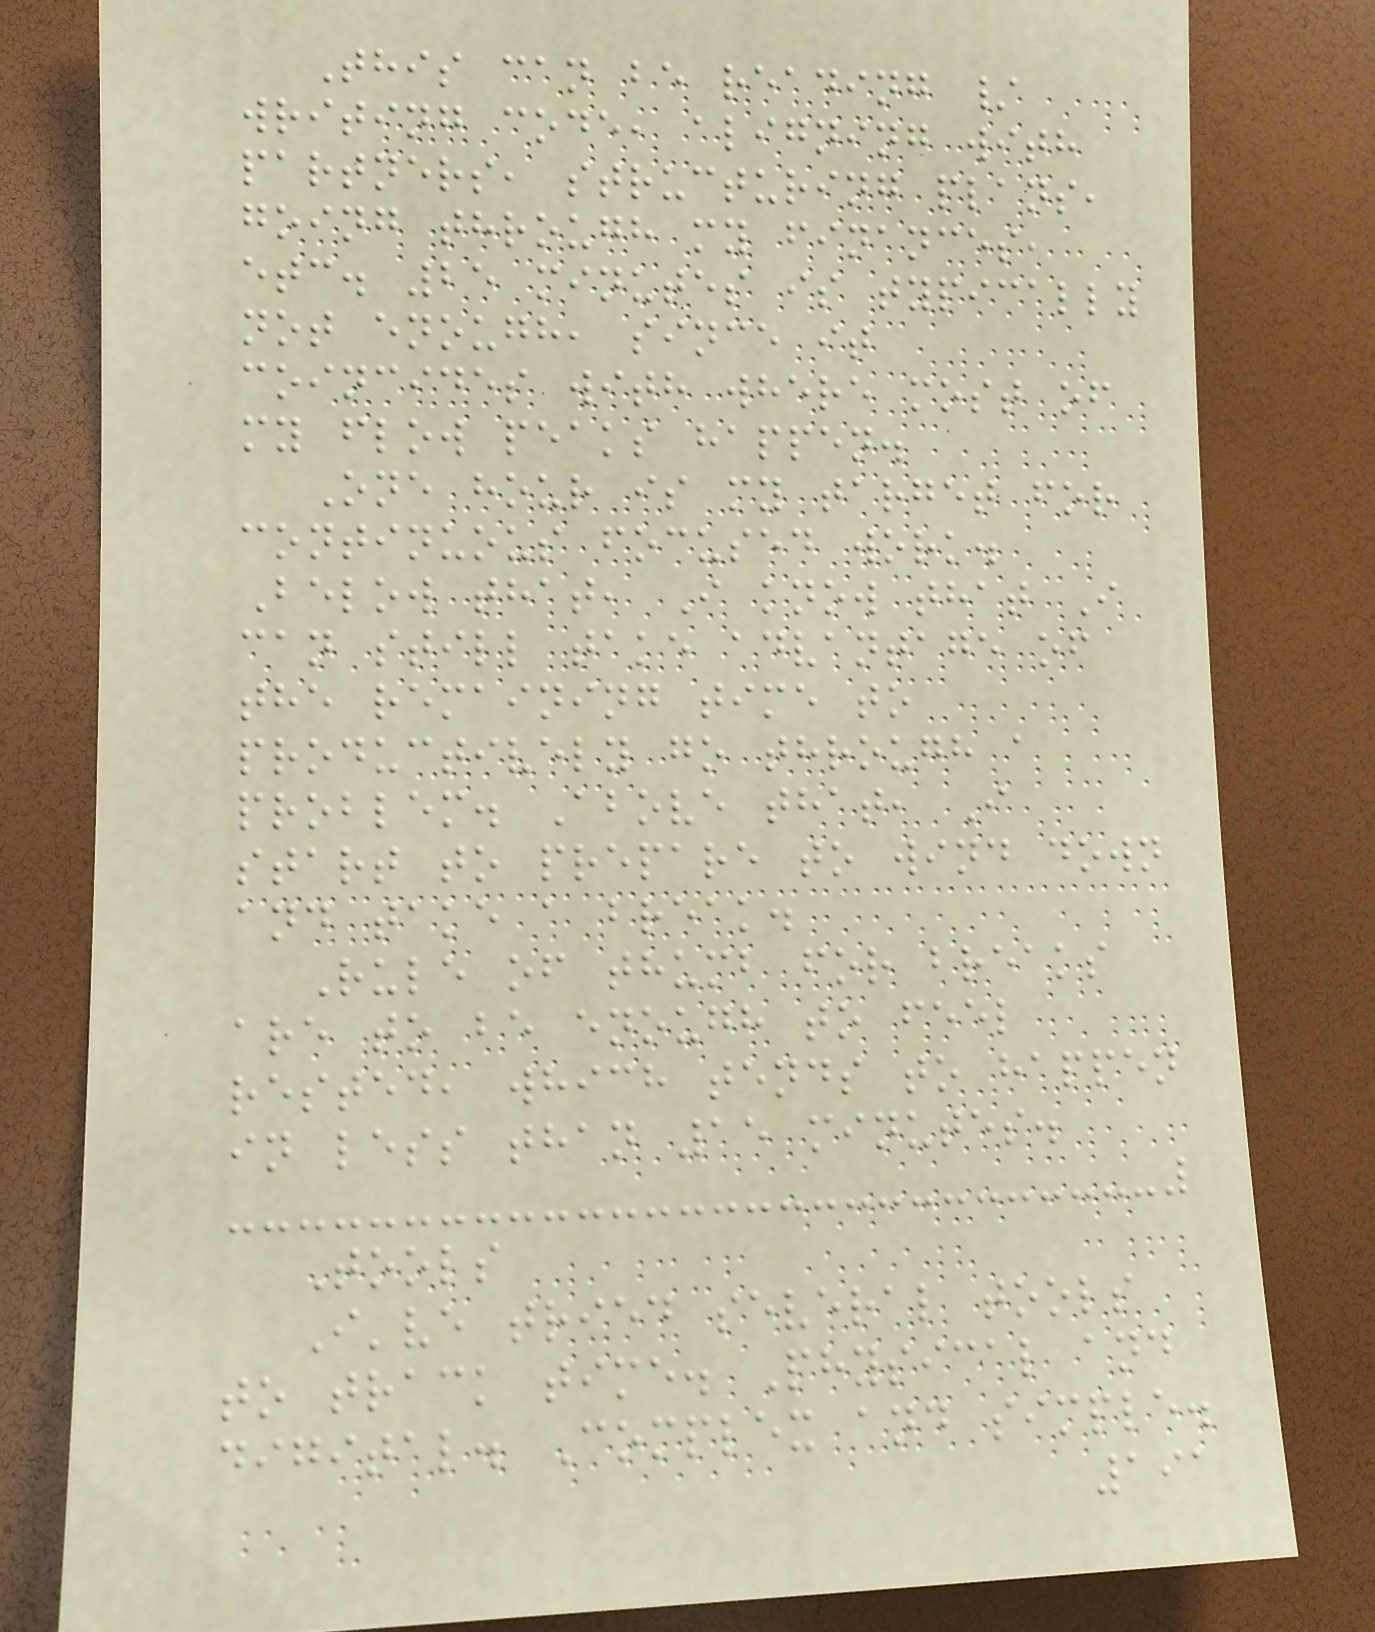This can be reading /
writing code, aligning with
partners, structuring plans,
going through my finances,
etc. 25 minutes is typically
not enough, since it
coincides with where most of
my flow peaks happen.
One hour is my target for
continuous focused work.
Below that, I know that I
can still take advantage of
the remaining time to
productively go through a
problem. Above that, I
start to prepare to wind down
and take a break.
Rule of thumb for breaks
are to be enough to feel
rested, which tends to happen
in less than 15 minutes.
Tools
I've tried several tools
to track time. Physical and
digital. Complex and simple.
191
